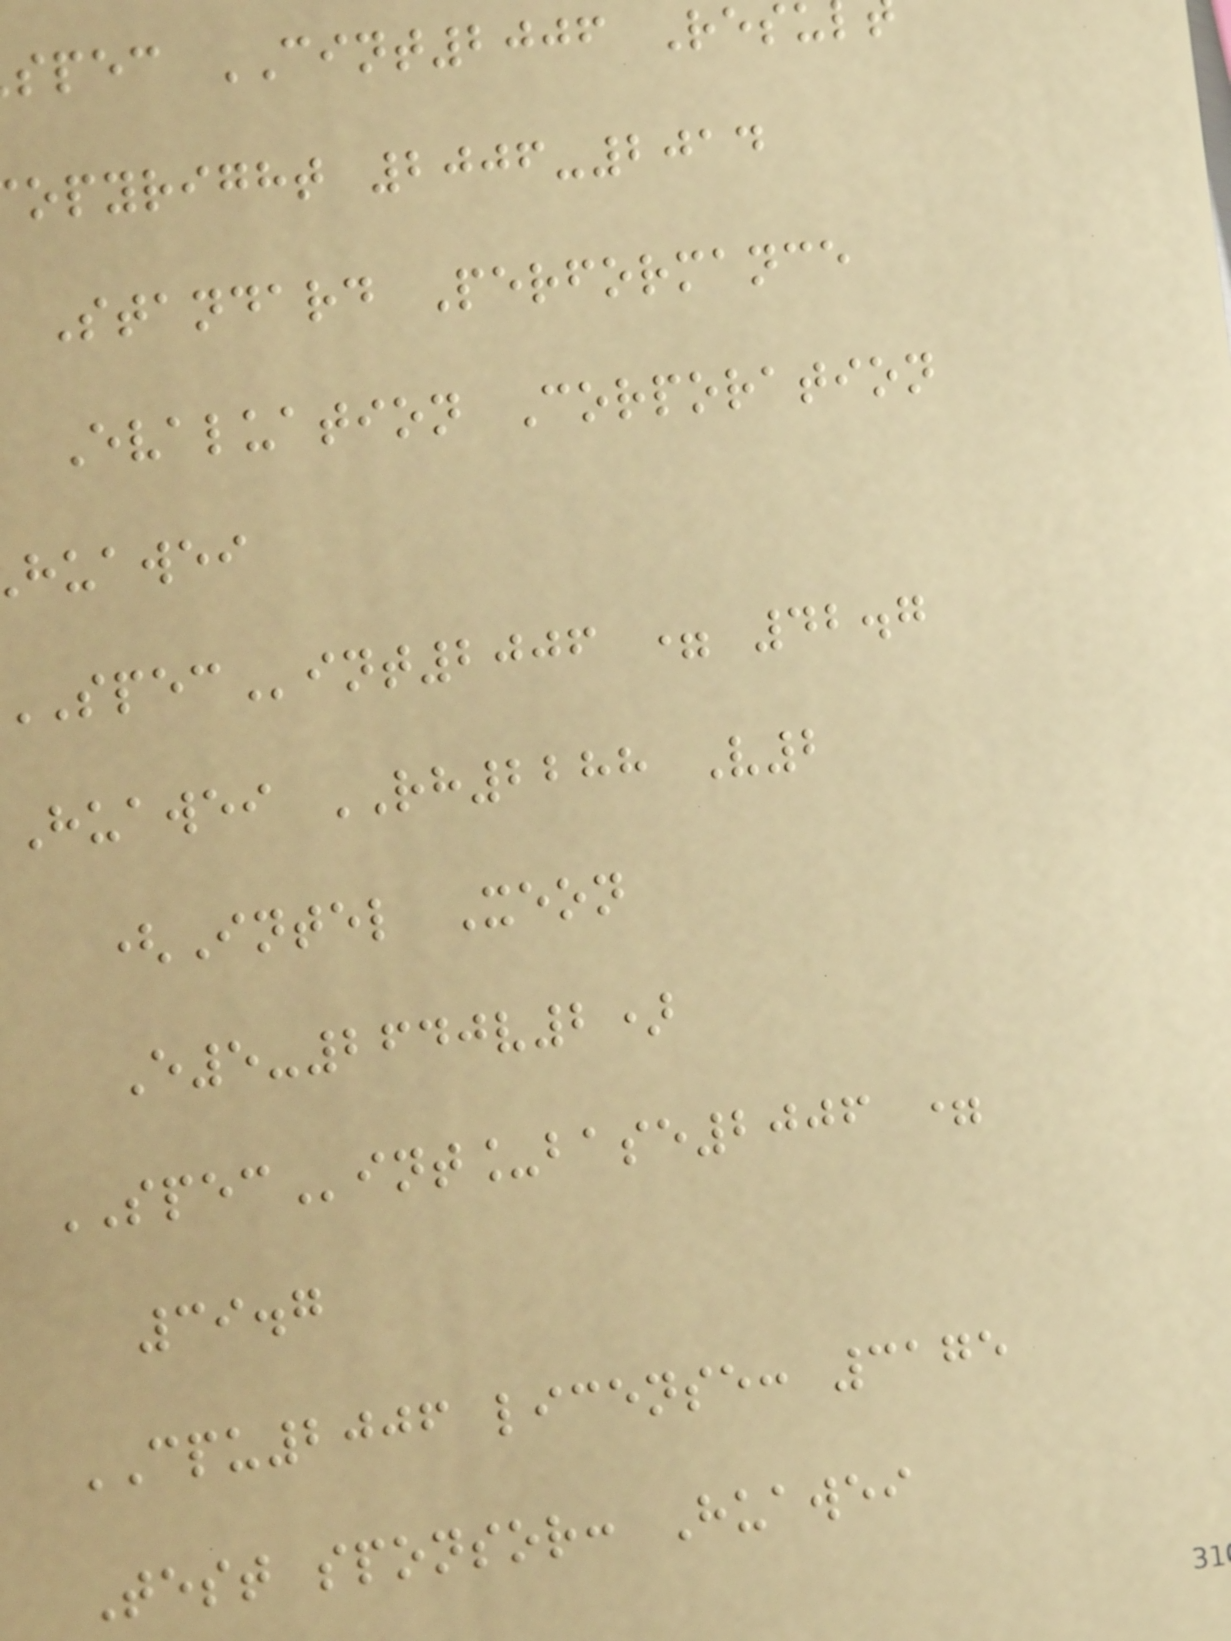spec CINT2006 Res
opyright 2006-2014
Standard Performance
Evaluation Corporation
huawei
int2006 = 42.7
Huawei RH2288 V2
(Intel Xeon
E5-2640v2)
SPECint_base2006 =
39.7
CPU2006 license: 3175
Test sponsor: Huawei
